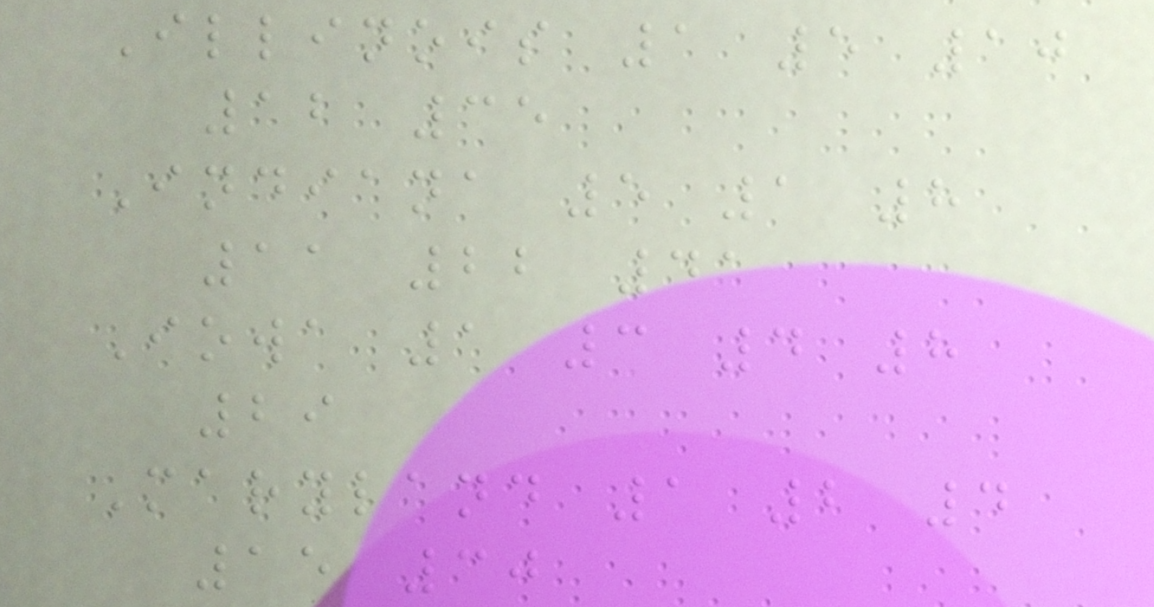Illinois 1 5 10
12 35
Indiana 5 1 8
11 22 41
Iowa 1 3 4 8
29
Maryland 1 2 4
15 30
